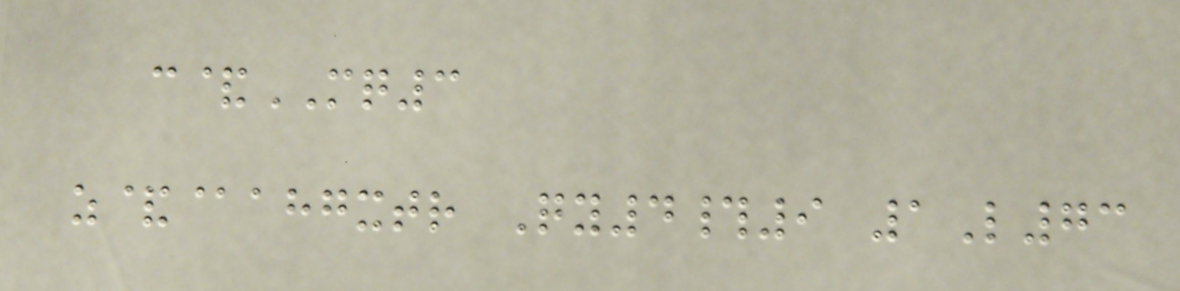c&MQ3
z&@ahgxtr Qy4#9 1L73
